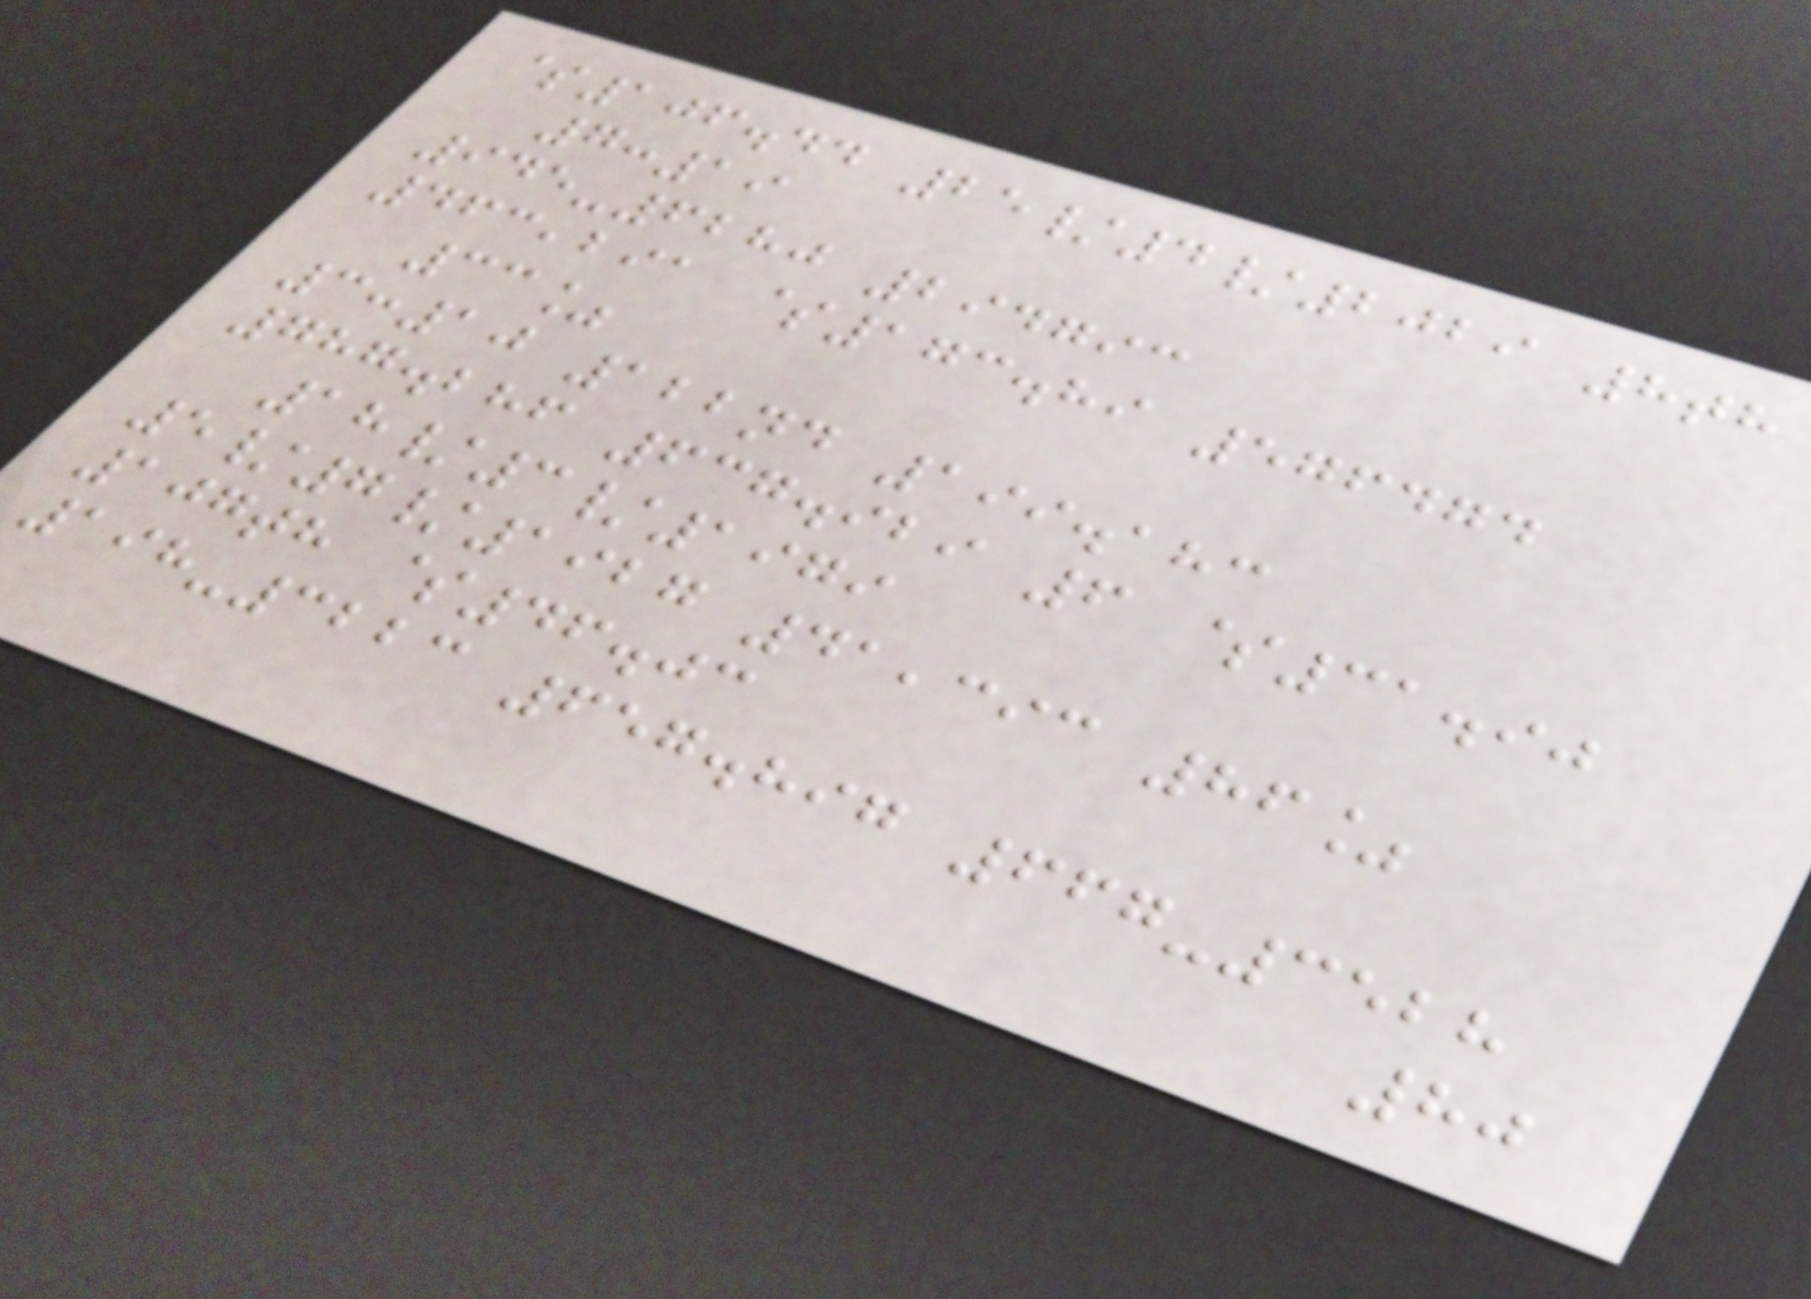$106.44 25/4/2029 8th
7:19
945-6280 294793
463,291 $173.89 576474
33%
3:10 122nd 199.183
787.286 637.929 6 $31.90
18/3/1979
5/7/1927 41,393 86%
107th $46.03
198-3223 657.897 667-3528
80
